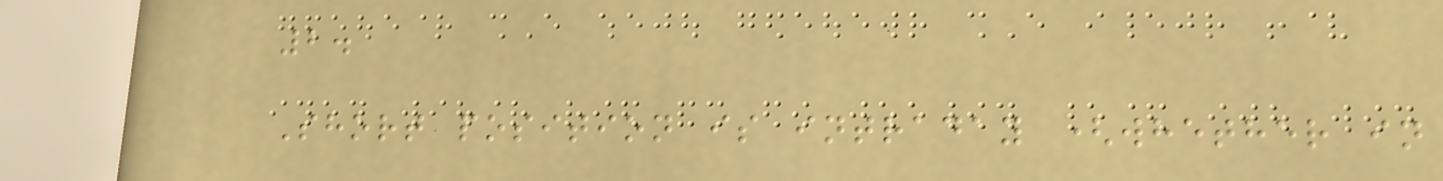2.
Short position is intraday (whether in
